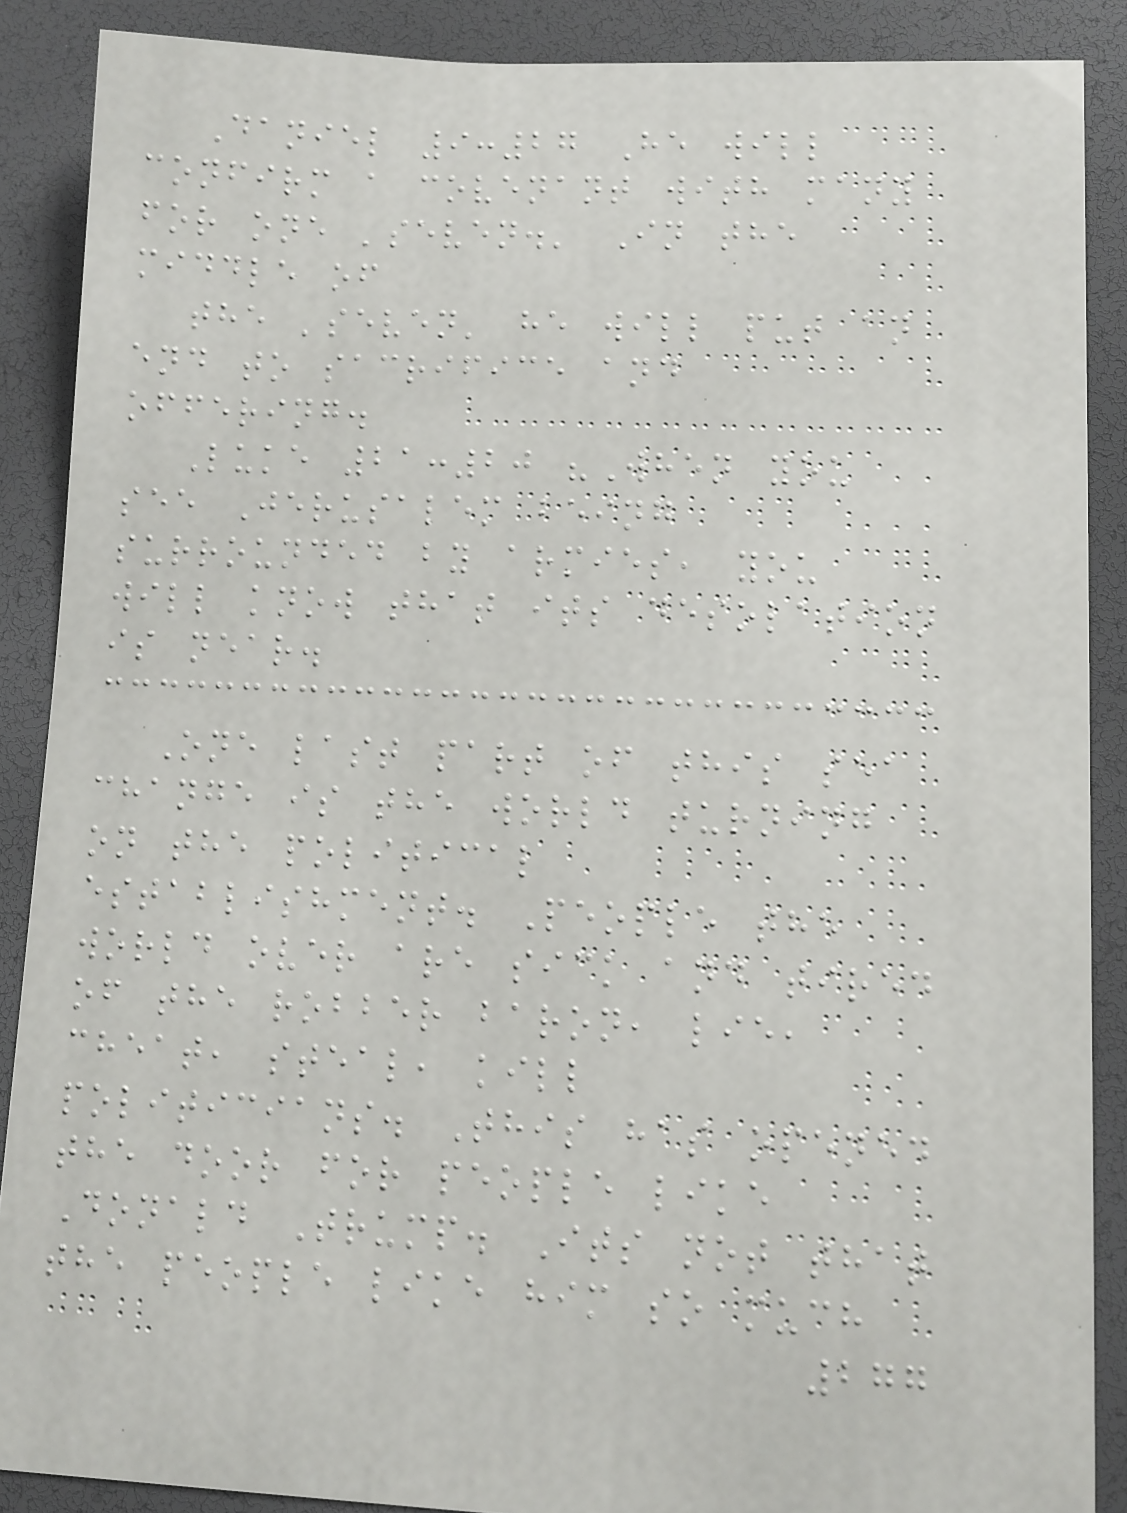Daniel 9:27 He will
confirm a covenant with many
for one 'seven.' In the
middle of
the 'seven' he will put an
end to sacrifice and
offering.
Luke 21:20 "When you
see Jerusalem being
surrounded by armies, you
will know that its desolation
is near.
One last part of this sea
change is the world turning
on the political
establishment. People the
world over are sick and tired
of the robber baron, lie,
cheat, steal, kill
politicians. This has opened
the door for people like
Donald Trump. Its not that
the people like him so much
277
